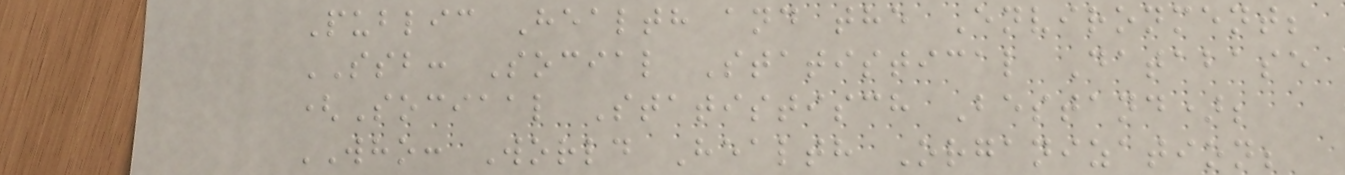Public Health and the Environment;
SSB: Social Statistical Database
(Sociaal Statistisch Bestand);
WHO: World Health Organization;
